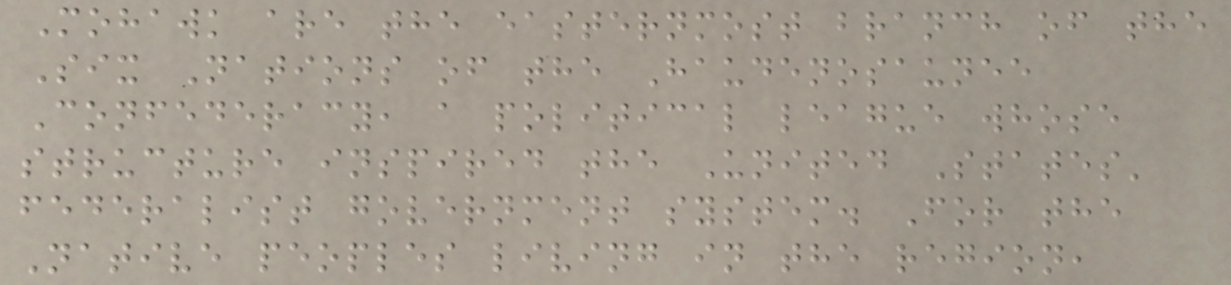Mohawk are the easternmost branch of the
Six Nations of the Haudenosaunee
Confederacy, a political league whose
structure inspired the United States'
federalist government system. For the
Native peoples living in the region,
